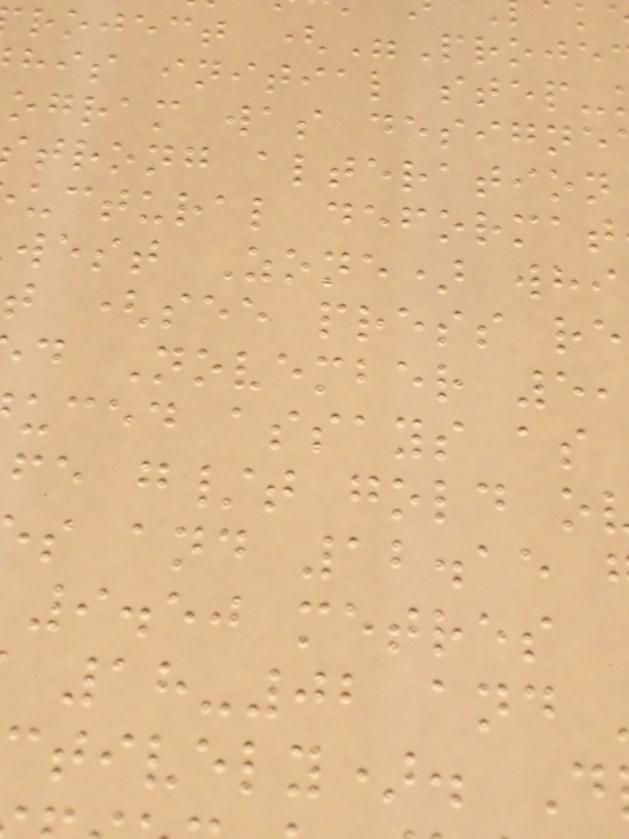roject ("Proje
his initial step-
ogram was designe
trong alteration
uctural deformat
west Zone) whi
t (see press re
d November 5,
uced assays as
fe g/t gold o
s and 12.15
9.50 metres
18-02 and
tively). D
